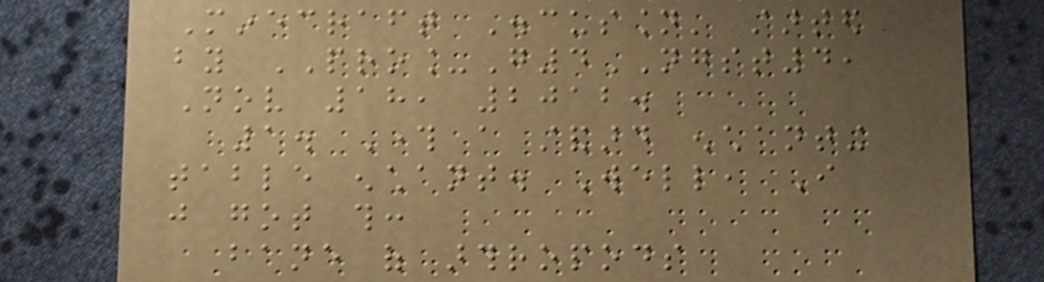Minecraft Discussion' started
by PRO_G4NGST4,
Nov 18, 2012.
1. Through a standard enchanting
table enchant. Well, I
just got this:
bane of arthropods
